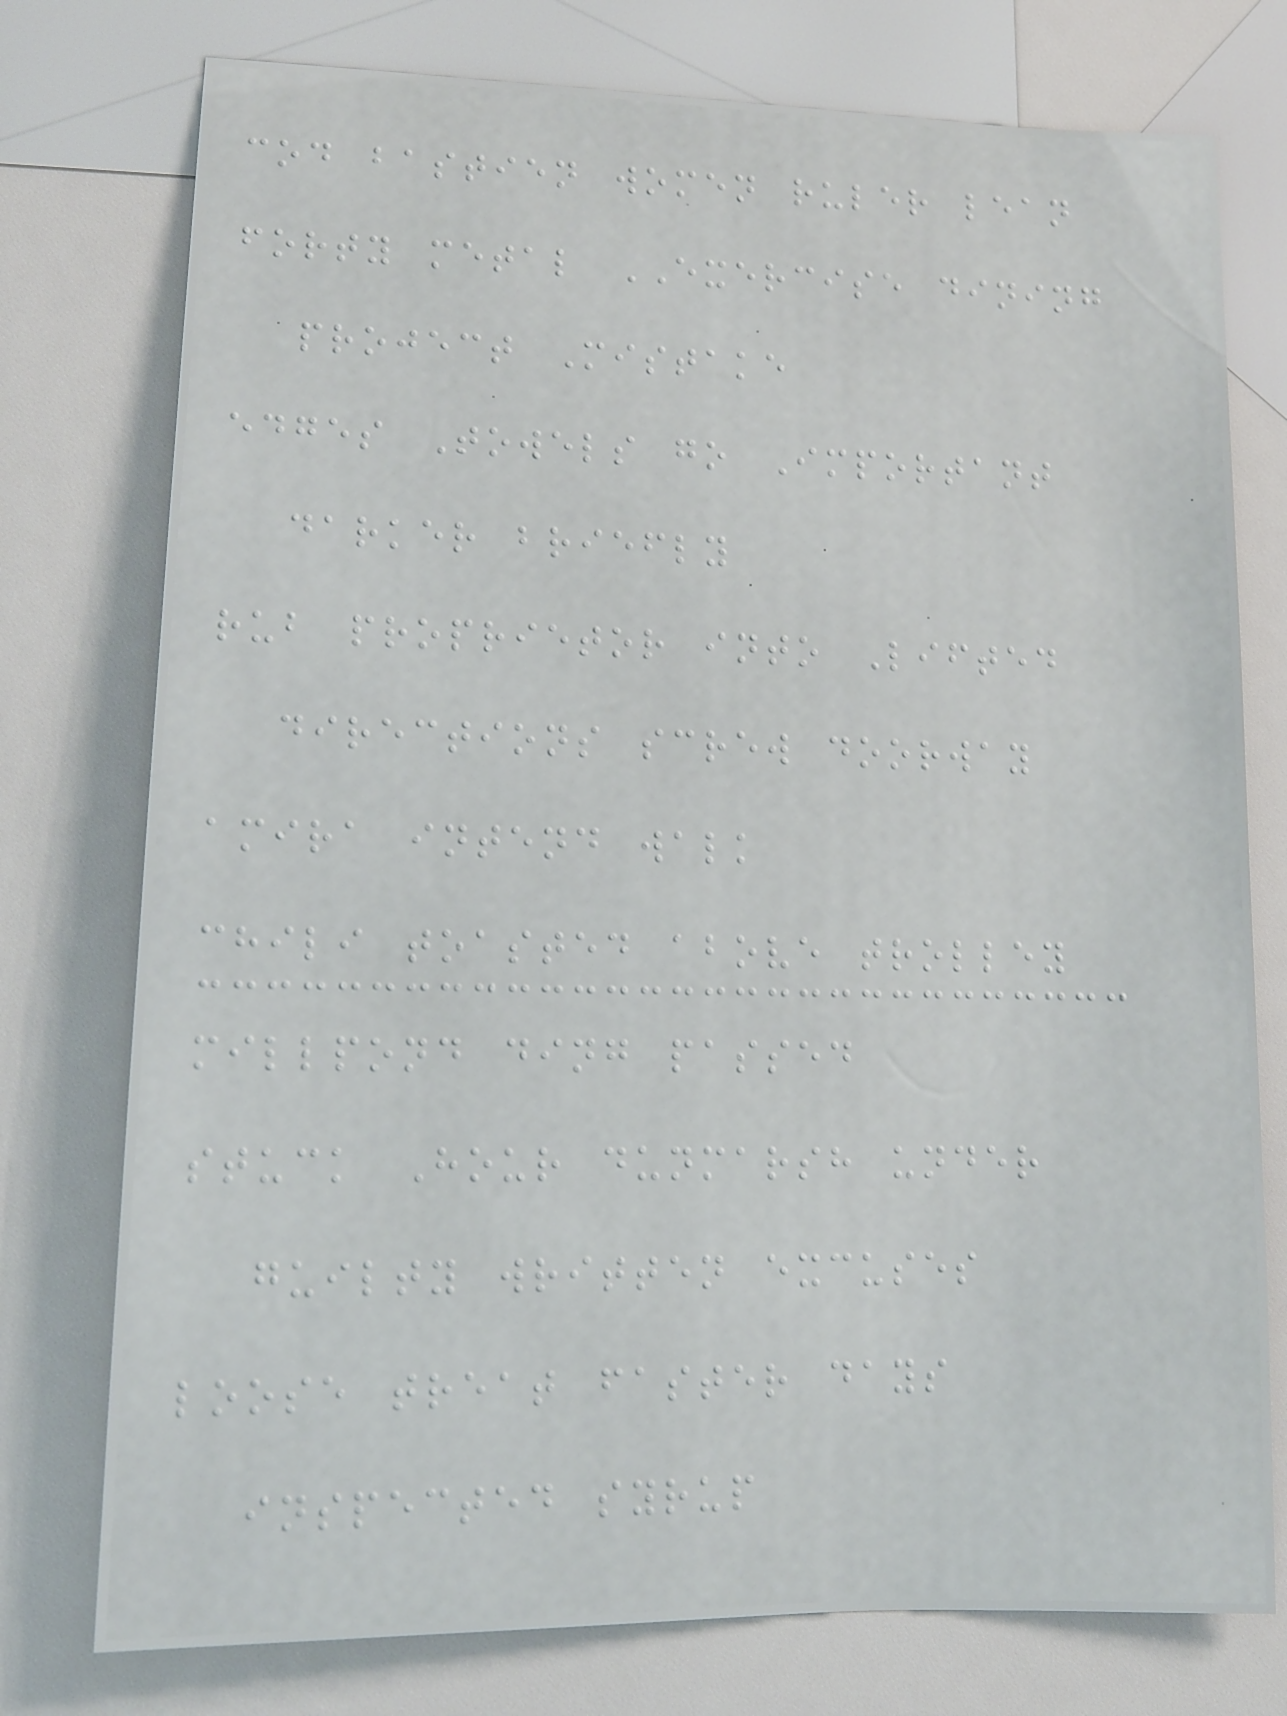cod bastien women ruler lean
forty metal EXERCISE dining
project Mistake
edges Towels go Important
darker briefly
rub proprietor into Lifted
directions screw doorway
amira intend walk
chili toasted above trolley
millpond ding passed
stuck Hour dunmarsh under
guilty written excuses
loose treat faster days
inspected syrup
